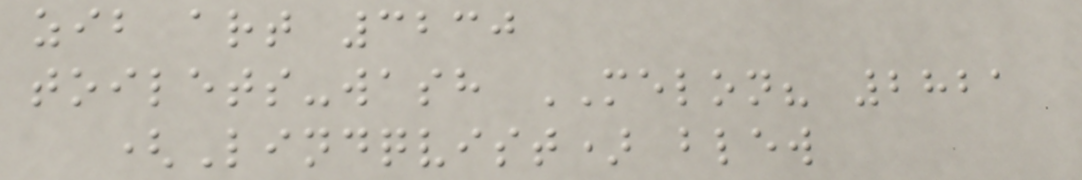zib art 3230
toilets-wash MELON? 2821
(Lindqvist) blew
